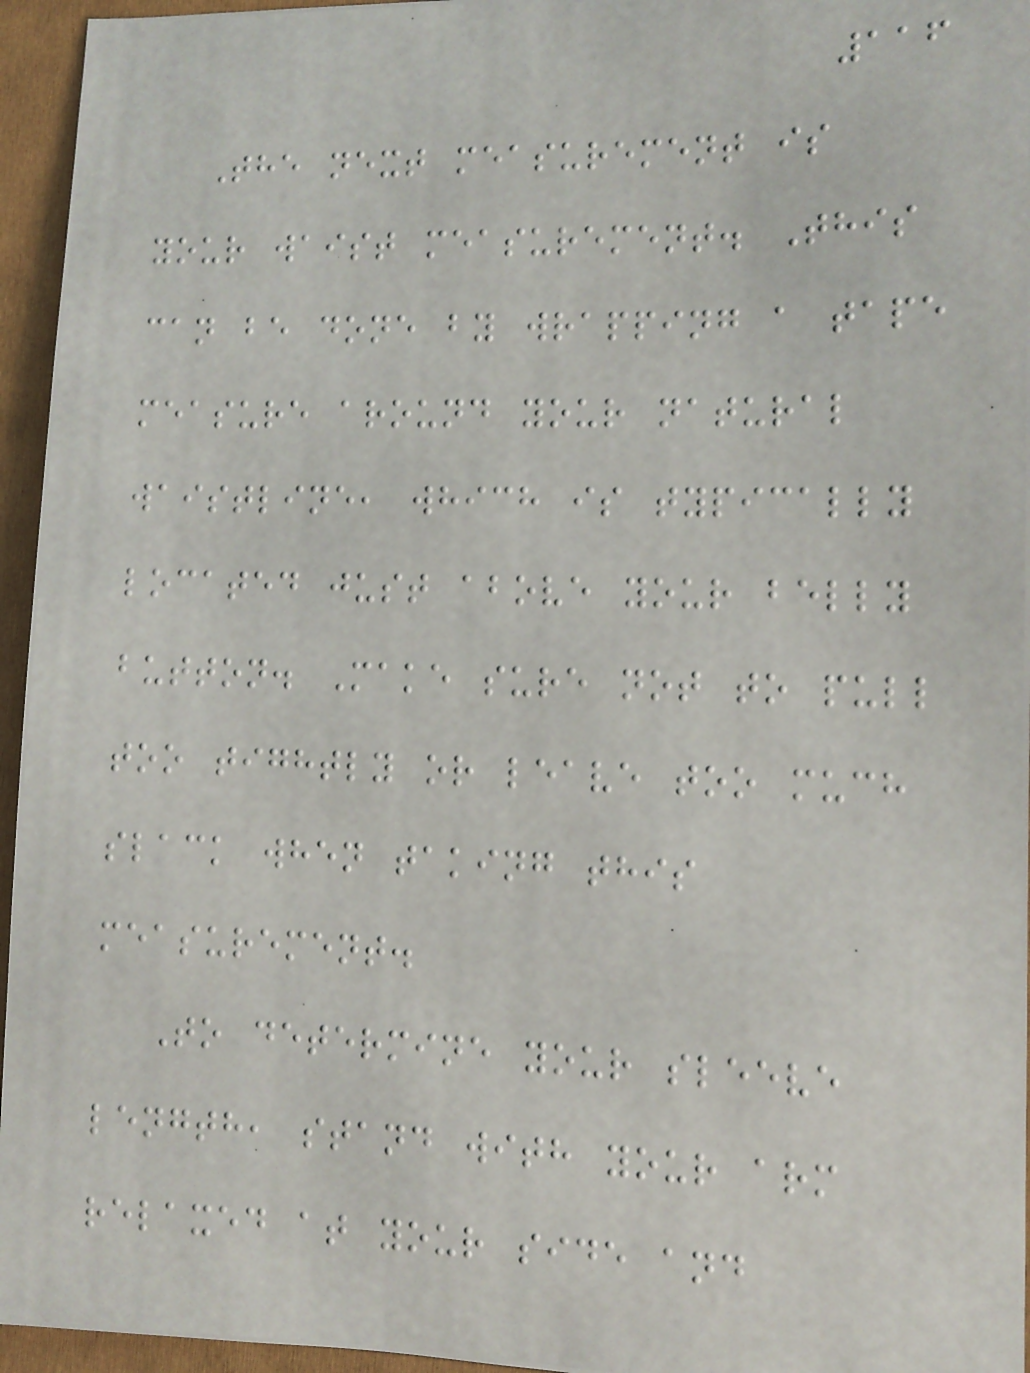116
The next measurement is
your waist measurement. This
can be done by wrapping a tape
measure around your natural
waistline, which is typically
located just above your belly
button. Make sure not to pull
too tightly or leave too much
slack when taking this
measurement.
To determine your sleeve
length, stand with your arm
relaxed at your side and
